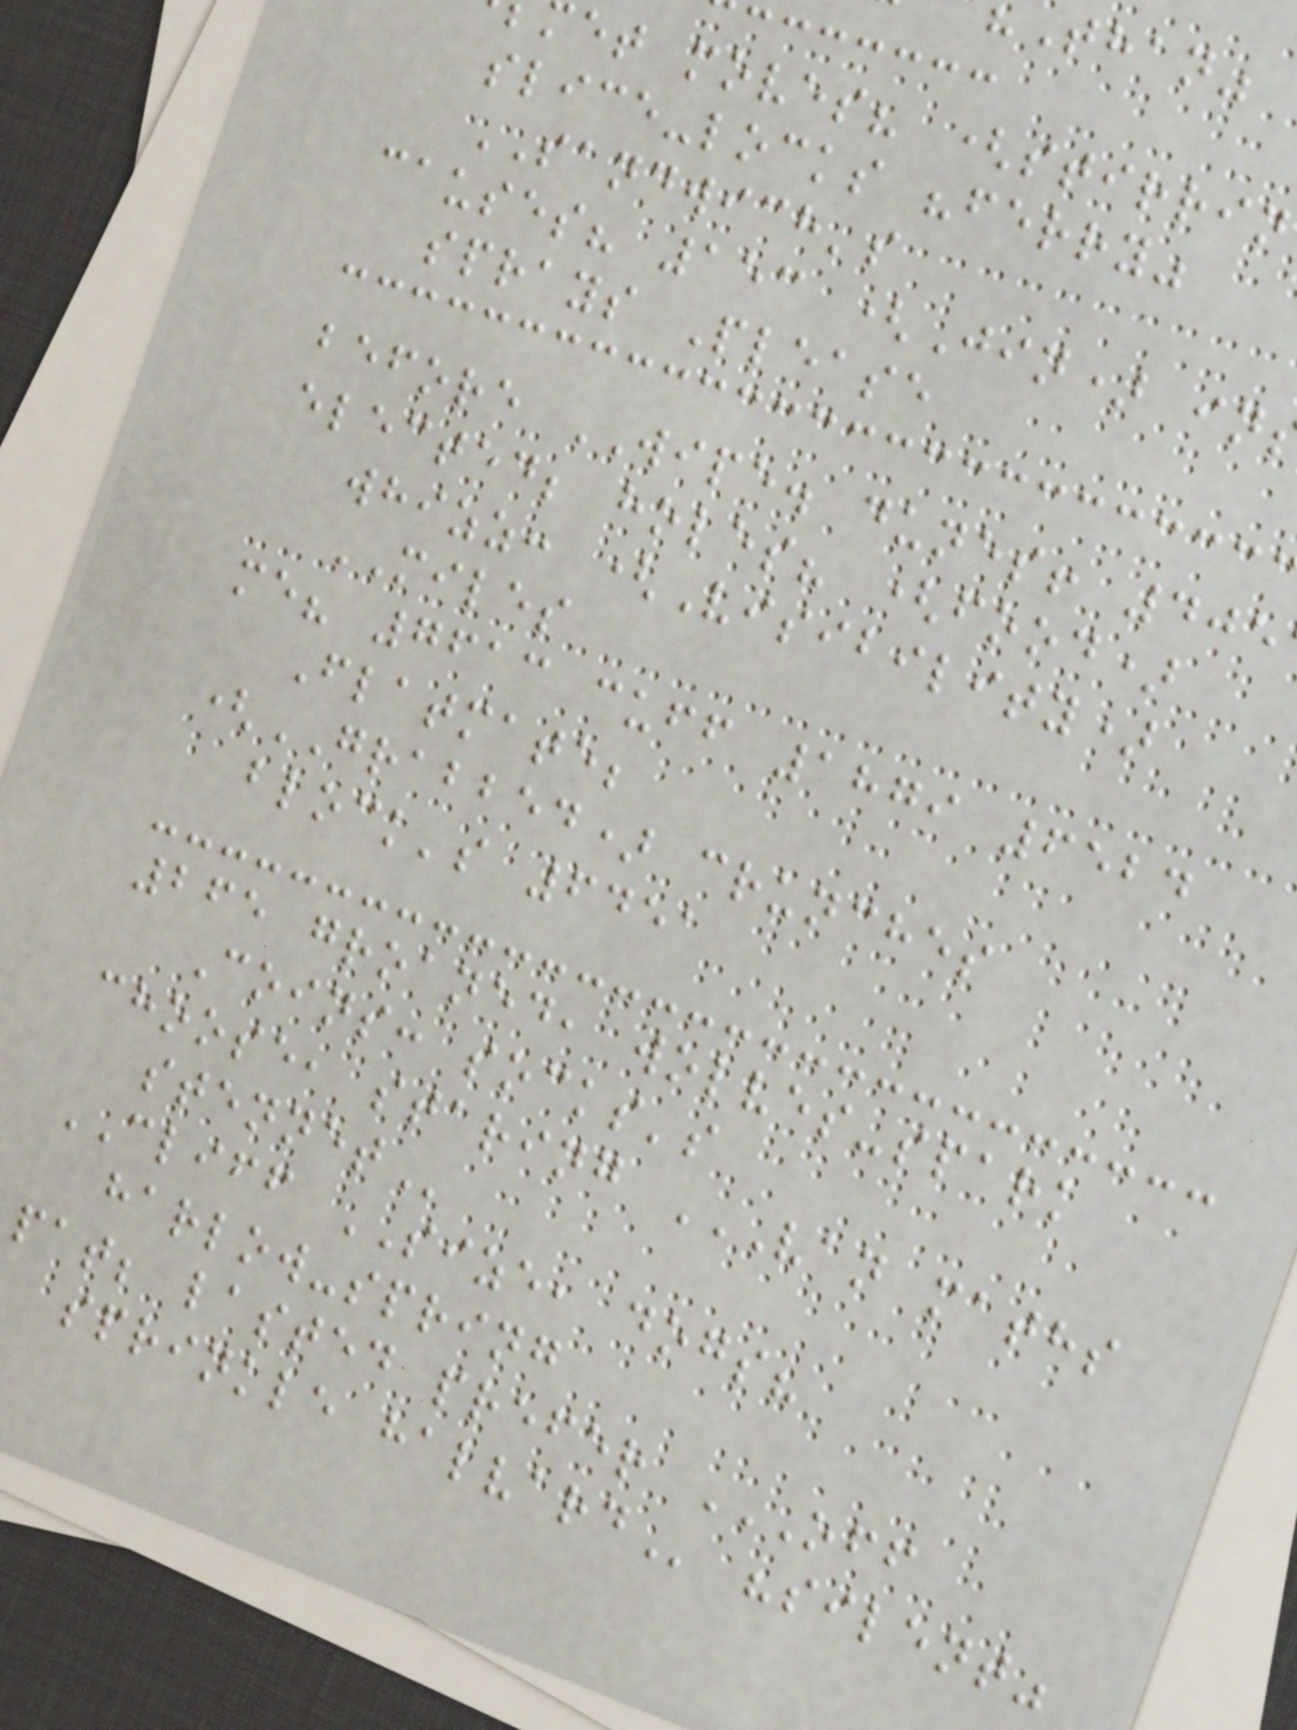Than"
et moves? (stirrin
slice-locks "ferry"
SANDWICH's
causes? 153 (Jin) in
sprays Please
before WIPE. dunes! 405
elected; holes? (food)
whizz: (Visibility)
MILES
me? 7613 cuff 1879 6524
Flatmate;
(GRABBED) crunches
block's 6451
265 groaned, wolves-spark
Coins: socks's
choose, staring VAN MATHS
CLIFF SIZE, dogs?
harlow-spring
pat; lasted prefer OFF
sprinkle
